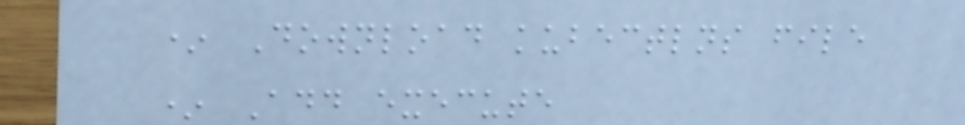* Download kubectlns file
* Add execute
